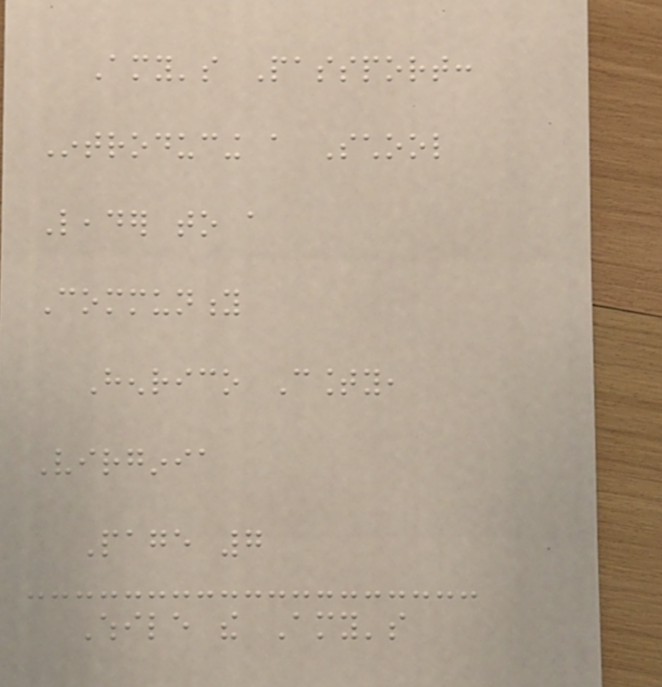Amy's Passport:
Introducing a School
Leader to a
Community
Henrico County,
Virginia
Page 7
While the Amy's
